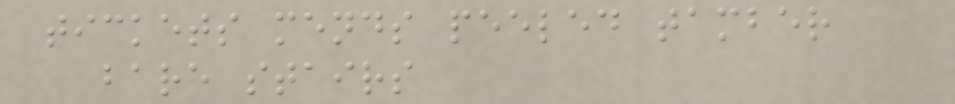tickets mends peeled tamber
bare stairs
